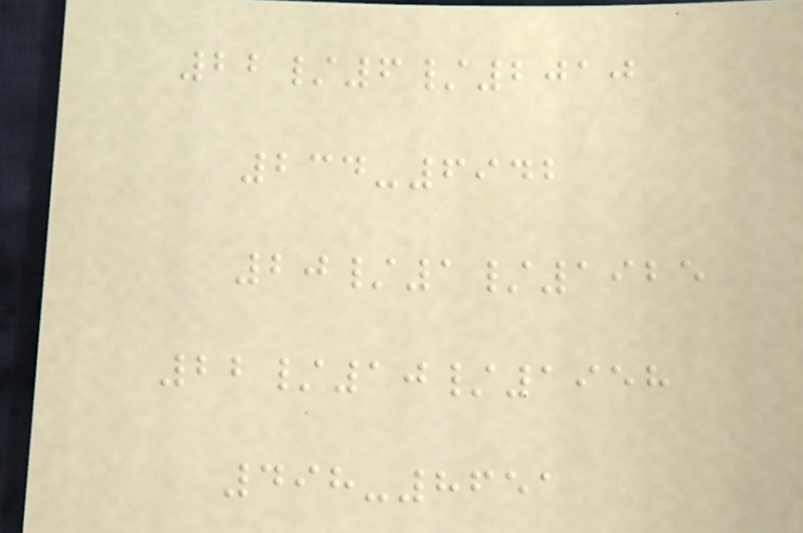22/6/2010
234-6942
20/1/1925
22/10/1958
498-8651
